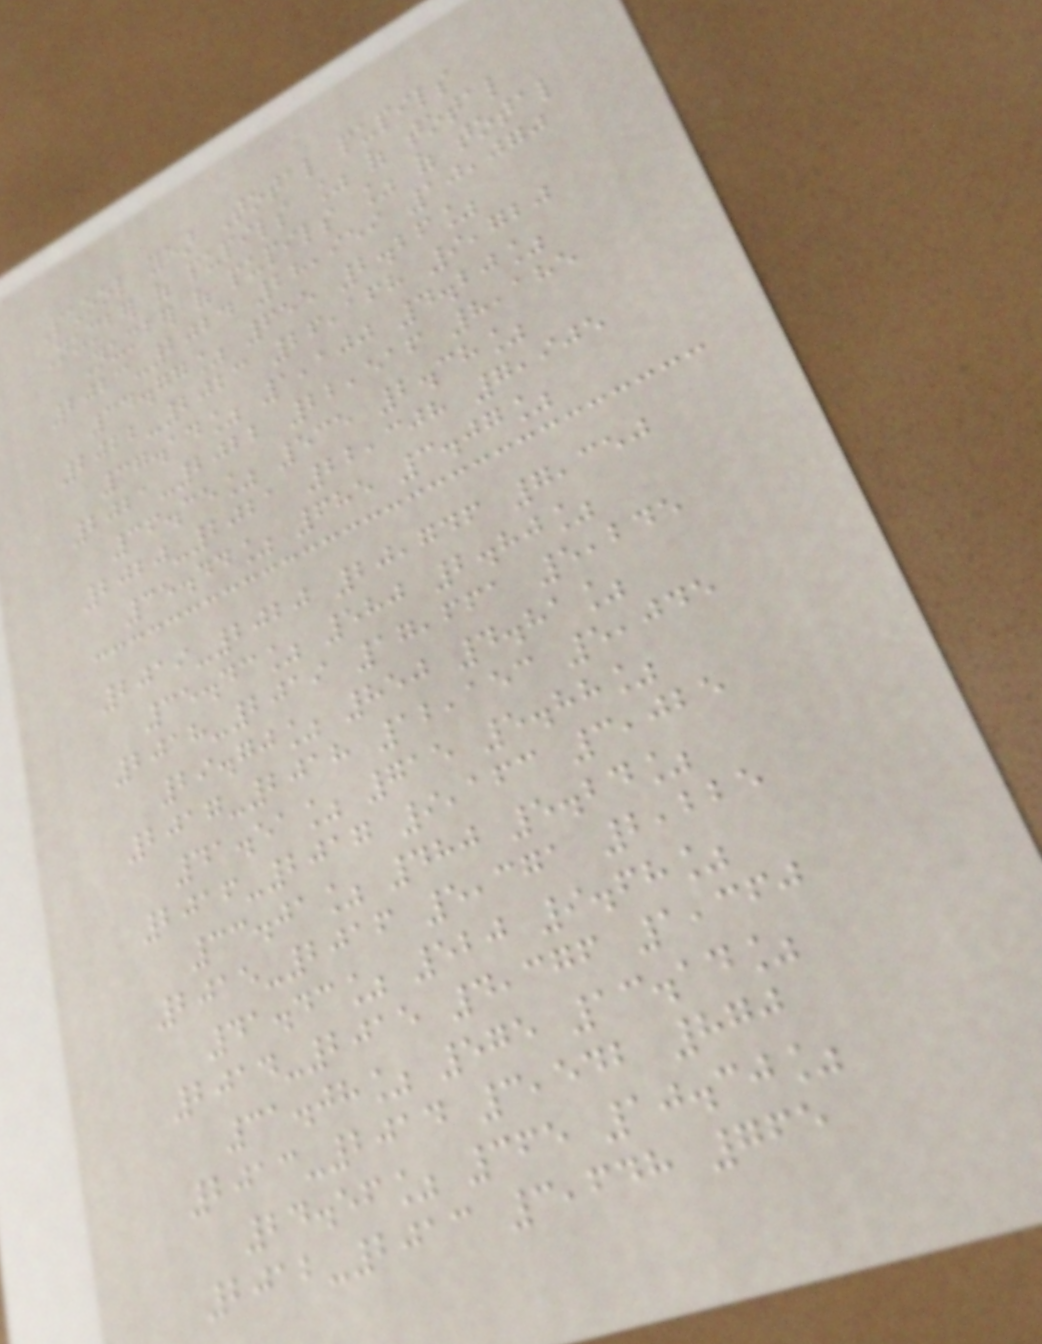School year Total pupils
Number of pupils % of total
Number of pupils % of total
2023-2024 28,959 10,070
34.77% 655 2.26%
2022-2023 26,168 9,720
37.14% 1,100 4.20%
2021-2022 22,516 8,185
36.35% 535 2.38%
2020-2021 22,308 7,905
35.44% 685 3.07%
2019-2020 20,746 7,350
35.43% 580 2.80%
2018-2019 17,661 5,245
29.70% 850 4.81%
2017-2018 12,153 5,045
41.51% 715 5.88%
2016-2017 9,163 3,025
33.01% 480 5.24%
2015-2016 5,371 2,225
41.43% 520 9.68%
2014-2015 4,376 1,360
31.08% 575 13.14%
2013-2014 3,542 870
24.56% 365 10.30%
2012-2013 3,648 765
